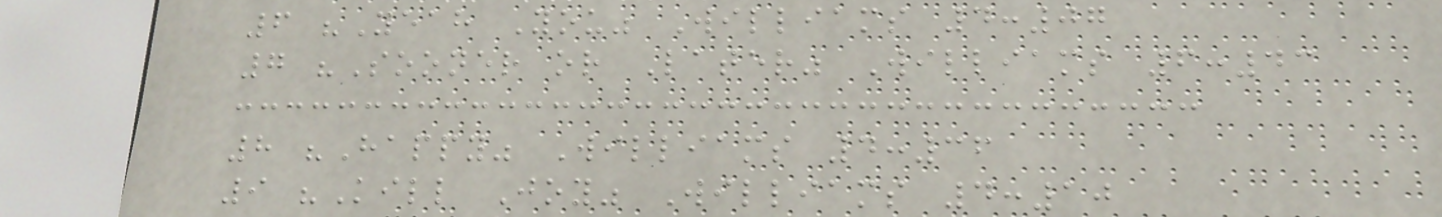6 "Yeah You" Williams 4:07
7 "Sooner or Later" Williams 6:43
8 "Happy" Williams 4:36
9 "Kill Joy" Williams 4:10
